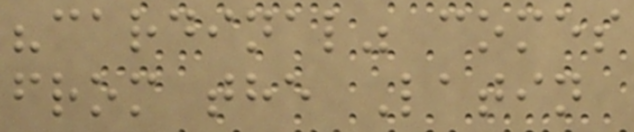"cardinal" comes
from the Latin
